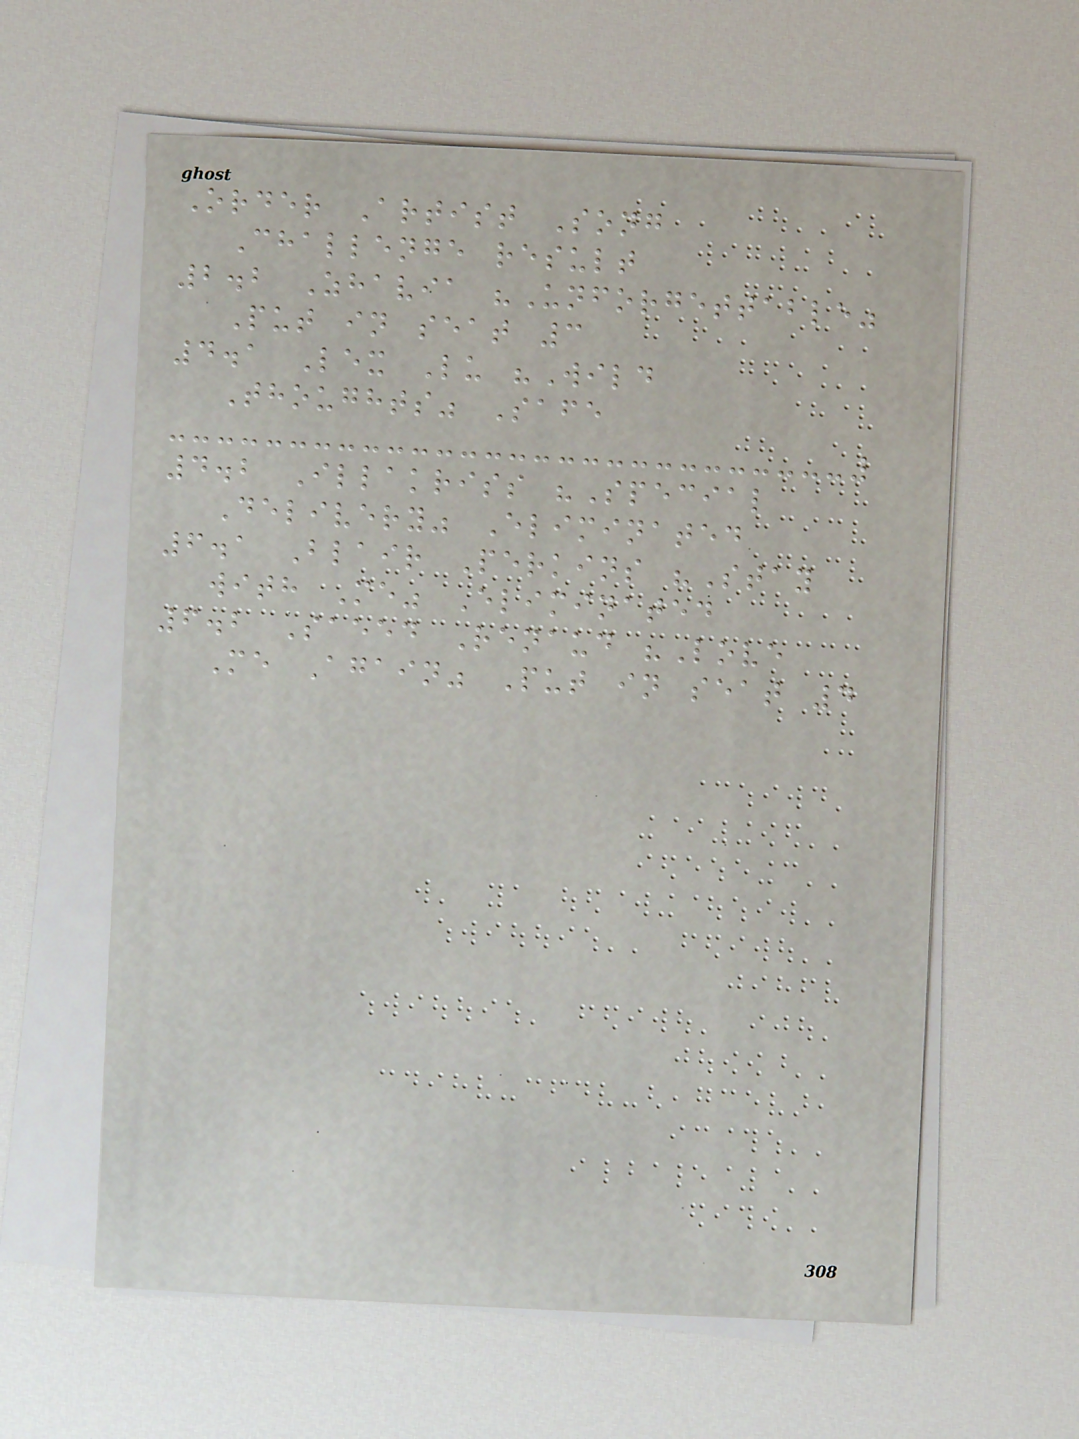Order Artist Song
Challenge result
2.2 Zhavia "Unforgettable"
Put in seat 3
4.1 Lex Lu "Wild
Thoughts" Safe
4.2 Illakriss "Special
Delivery" Eliminated
6.1 Blair Perkins "Stay
with Me" Eliminated
6.2 Saeed Renaud "Love
Me Again" Put in seat 4
